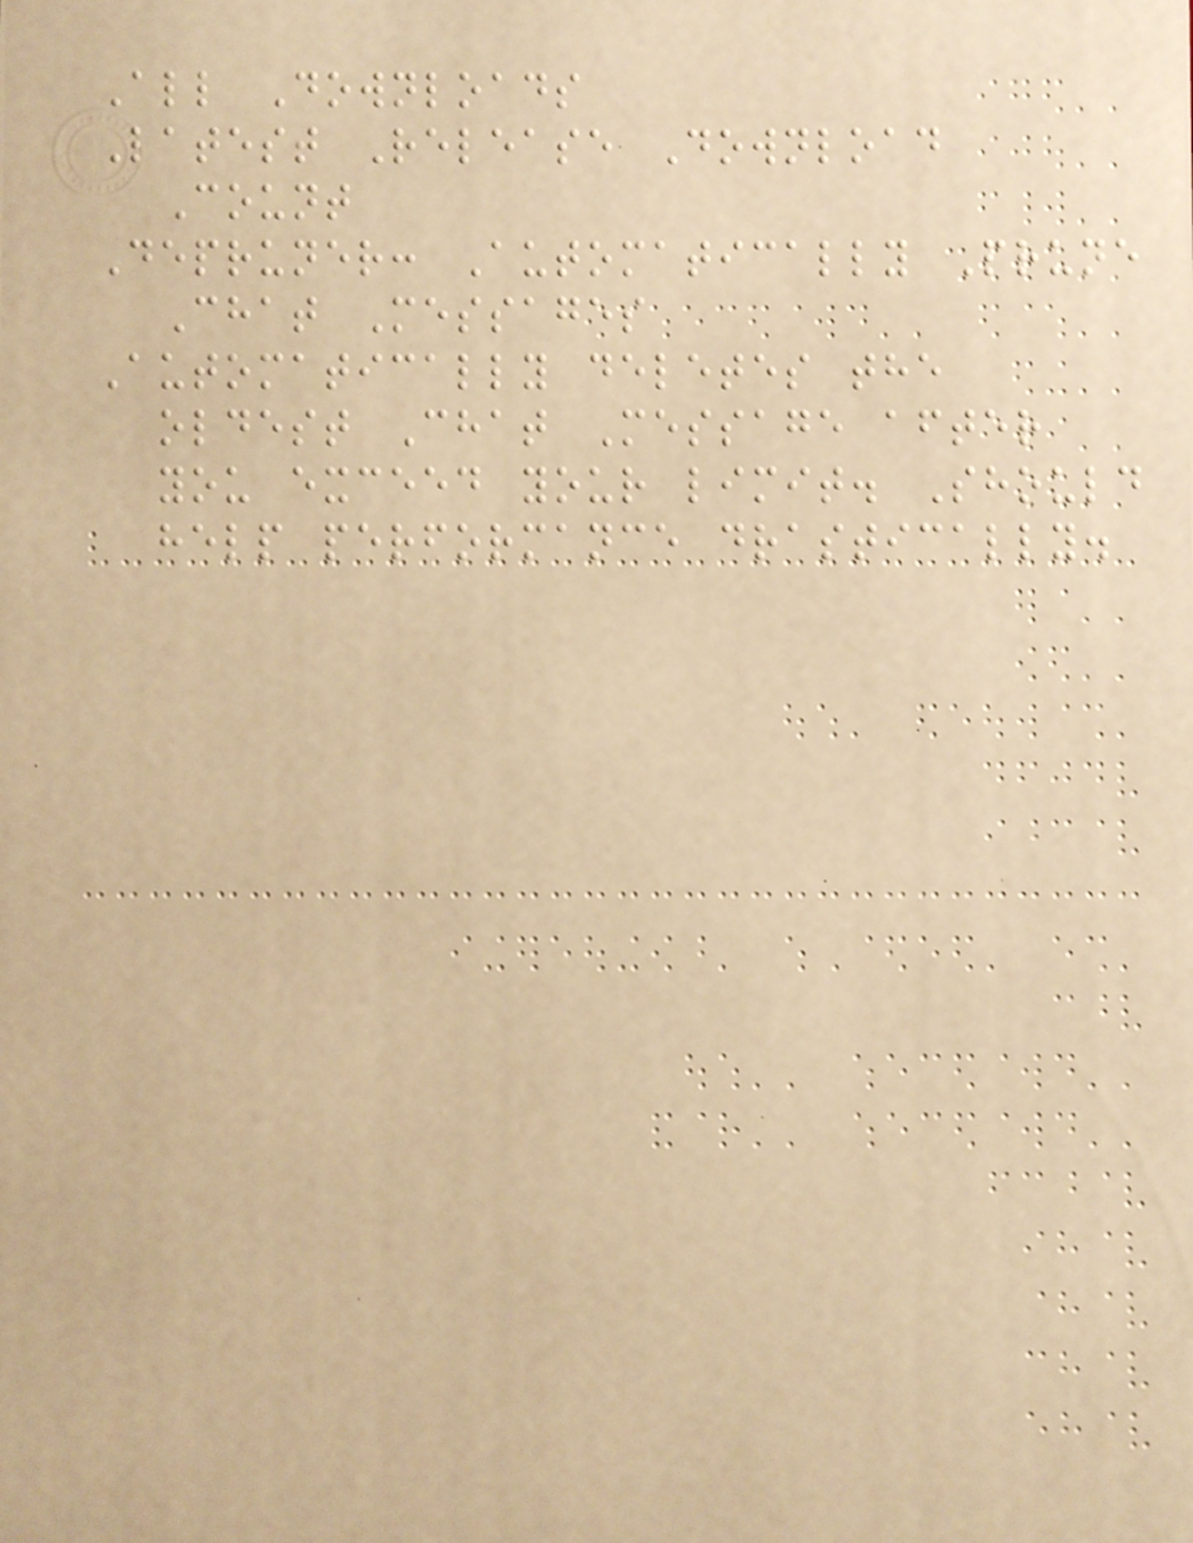All Downloads
Latest Release Download
Count
Depruner: Automatically Prune
Chat Messages
Automatically deletes the
oldest Chat Message after
you exceed your limit. Should
help performance drastically.
